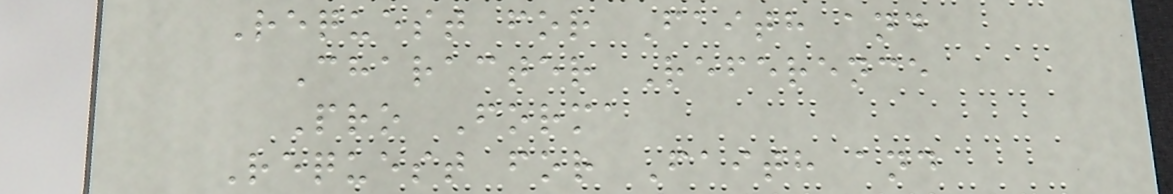Request for Faith and
Character Reference
Pro Forma
Request for Faith and
